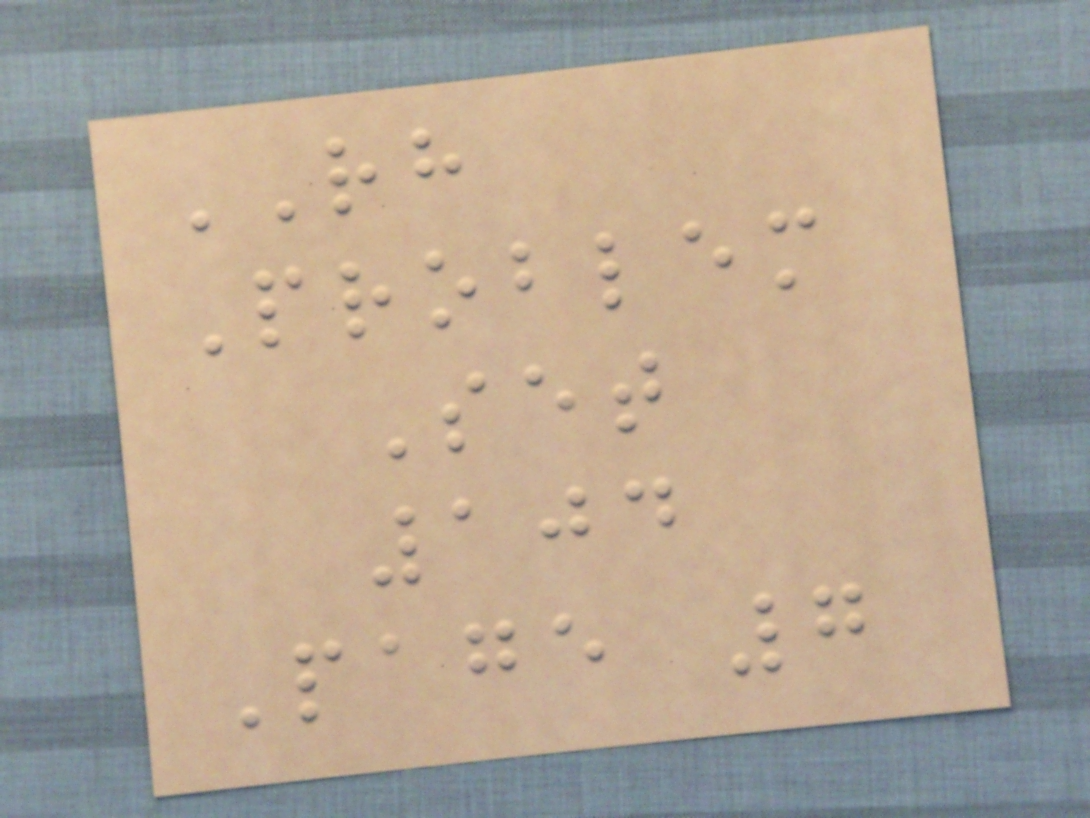RH
Problem
Set
104
Page 7
